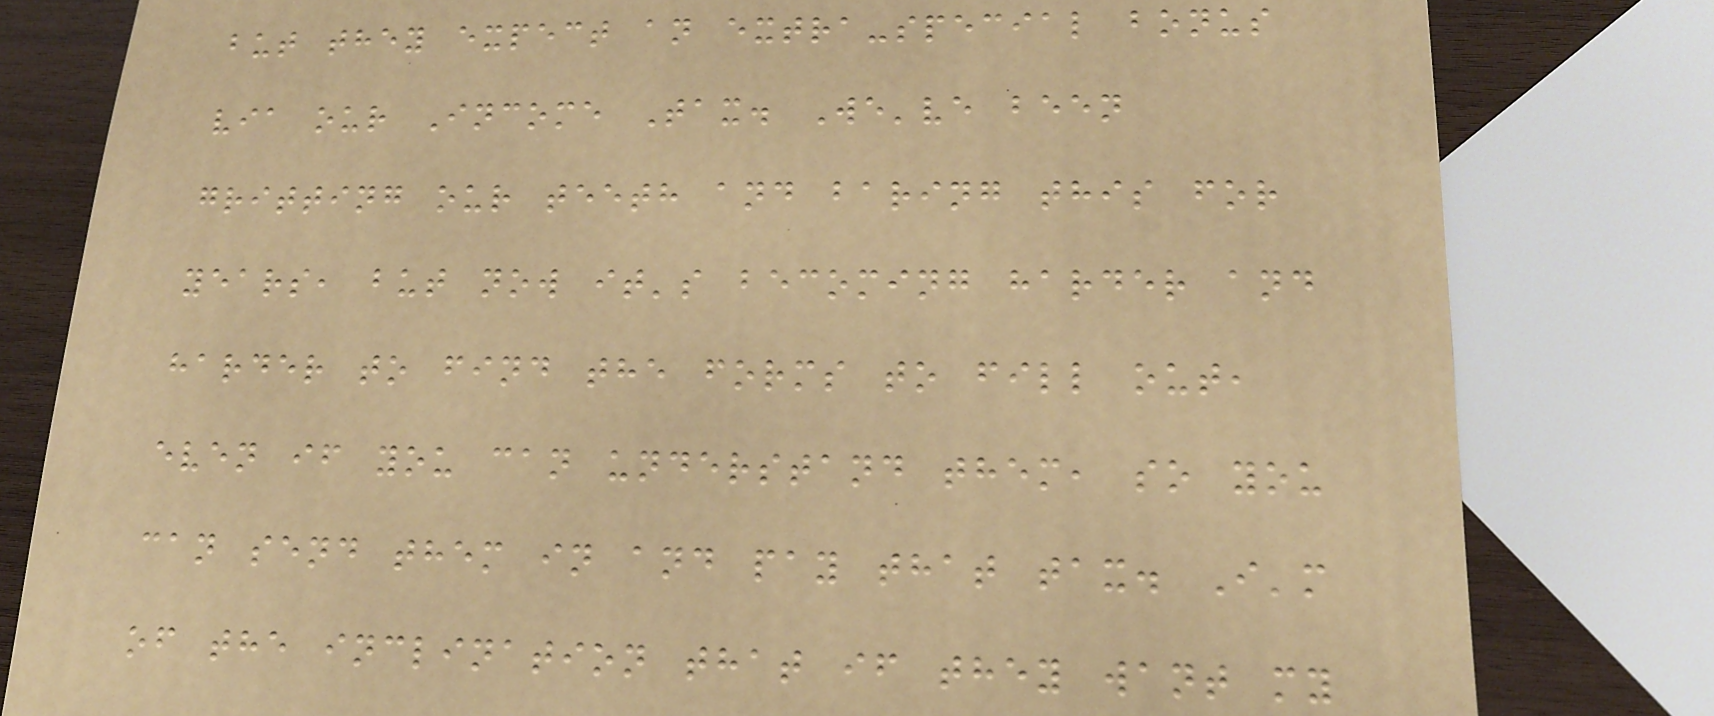but they expect an extra-special bonus
via our Income Tax. We've been
gritting our teeth and baring this for
years, but now it's becoming harder and
harder to find the forms to fill out,
even if you can understand them, so you
can send them in and pay that tax. I'm
of the inclination that if they want my
